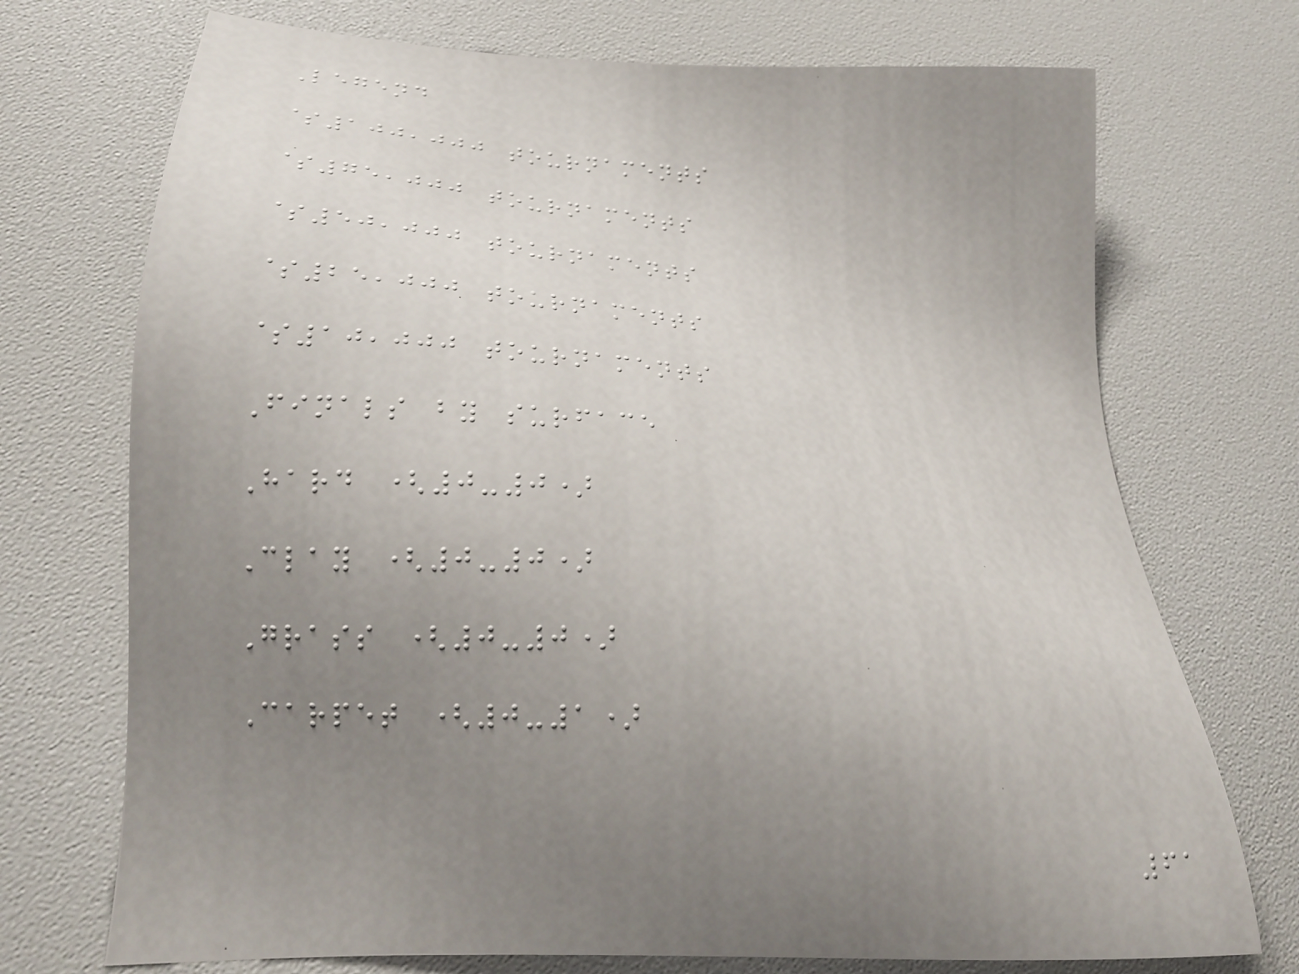Legend
$100,000 tournaments
$75,000 tournaments
$50,000 tournaments
$25,000 tournaments
$10,000 tournaments
Finals by surface
Hard (0-0)
Clay (0-0)
Grass (0-0)
Carpet (0-1)
61
